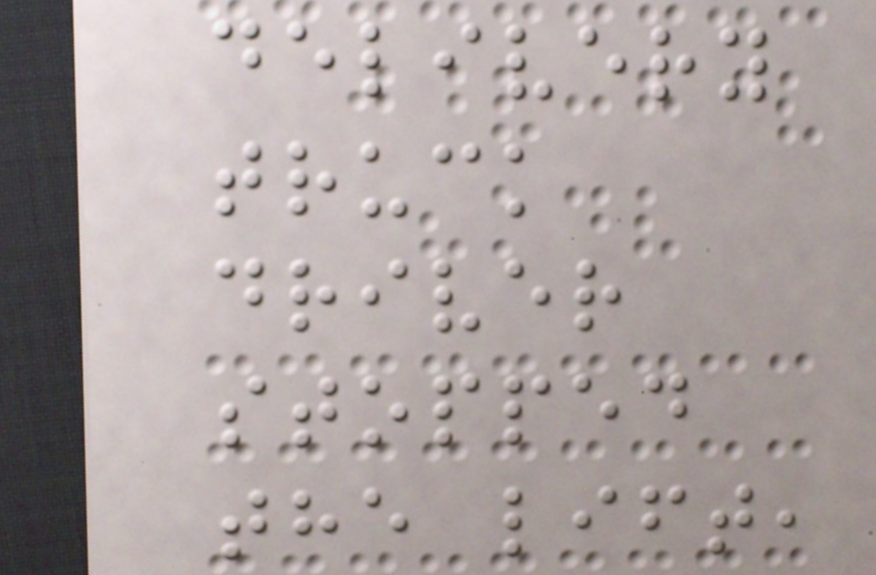delivery
truck
driver
stopped
the lift,
